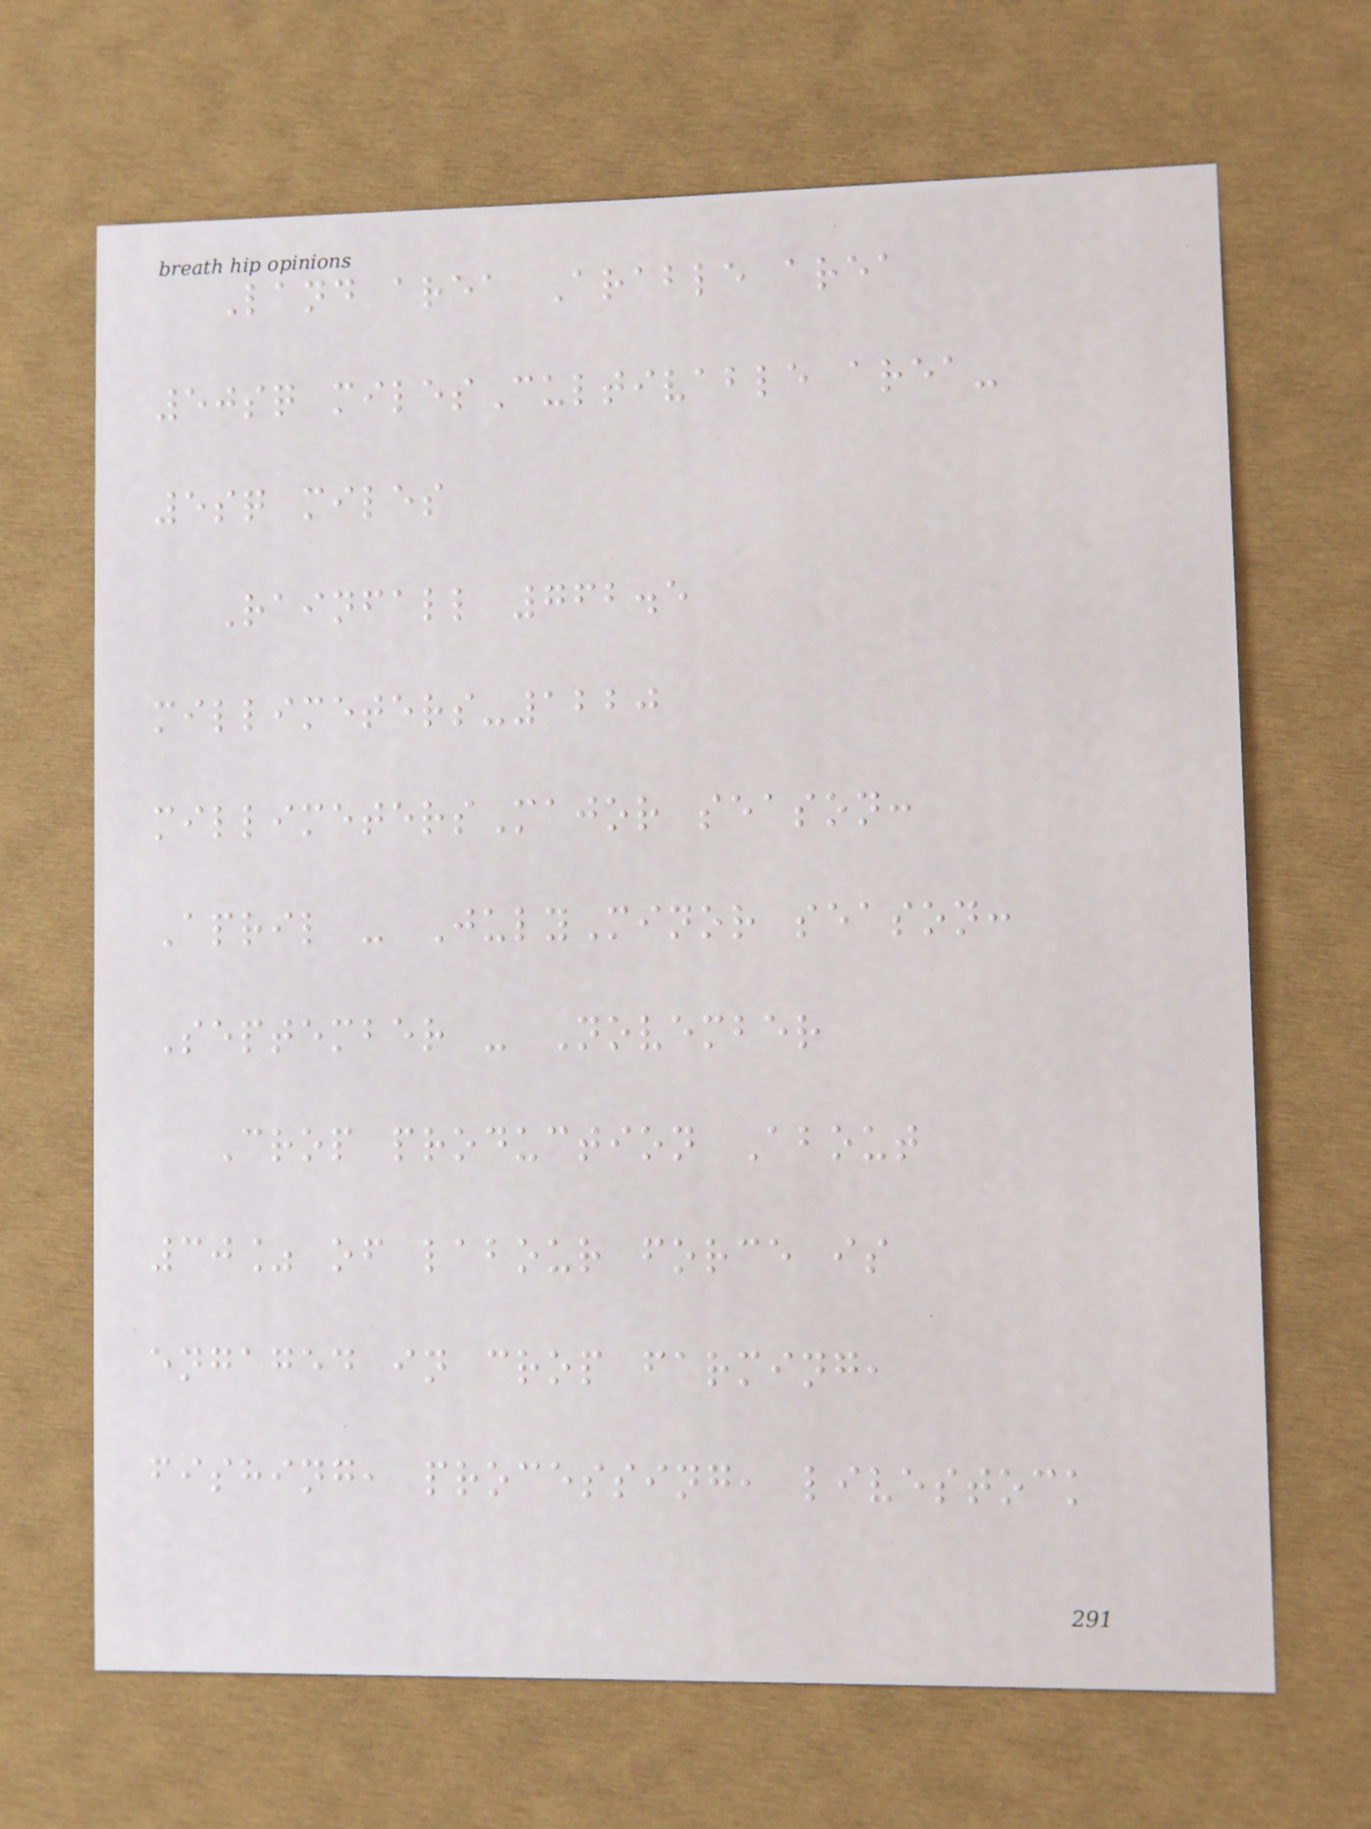Land area Arable area
50sq milesCultivable area-
5sq miles
Rainfall 762.5
millimeters-1220
millimetersMajor season:
April - JulyMinor season:
September - November
Crop production About
30% of labour force is
engaged in crop farming,
fishing, processing, livestock
